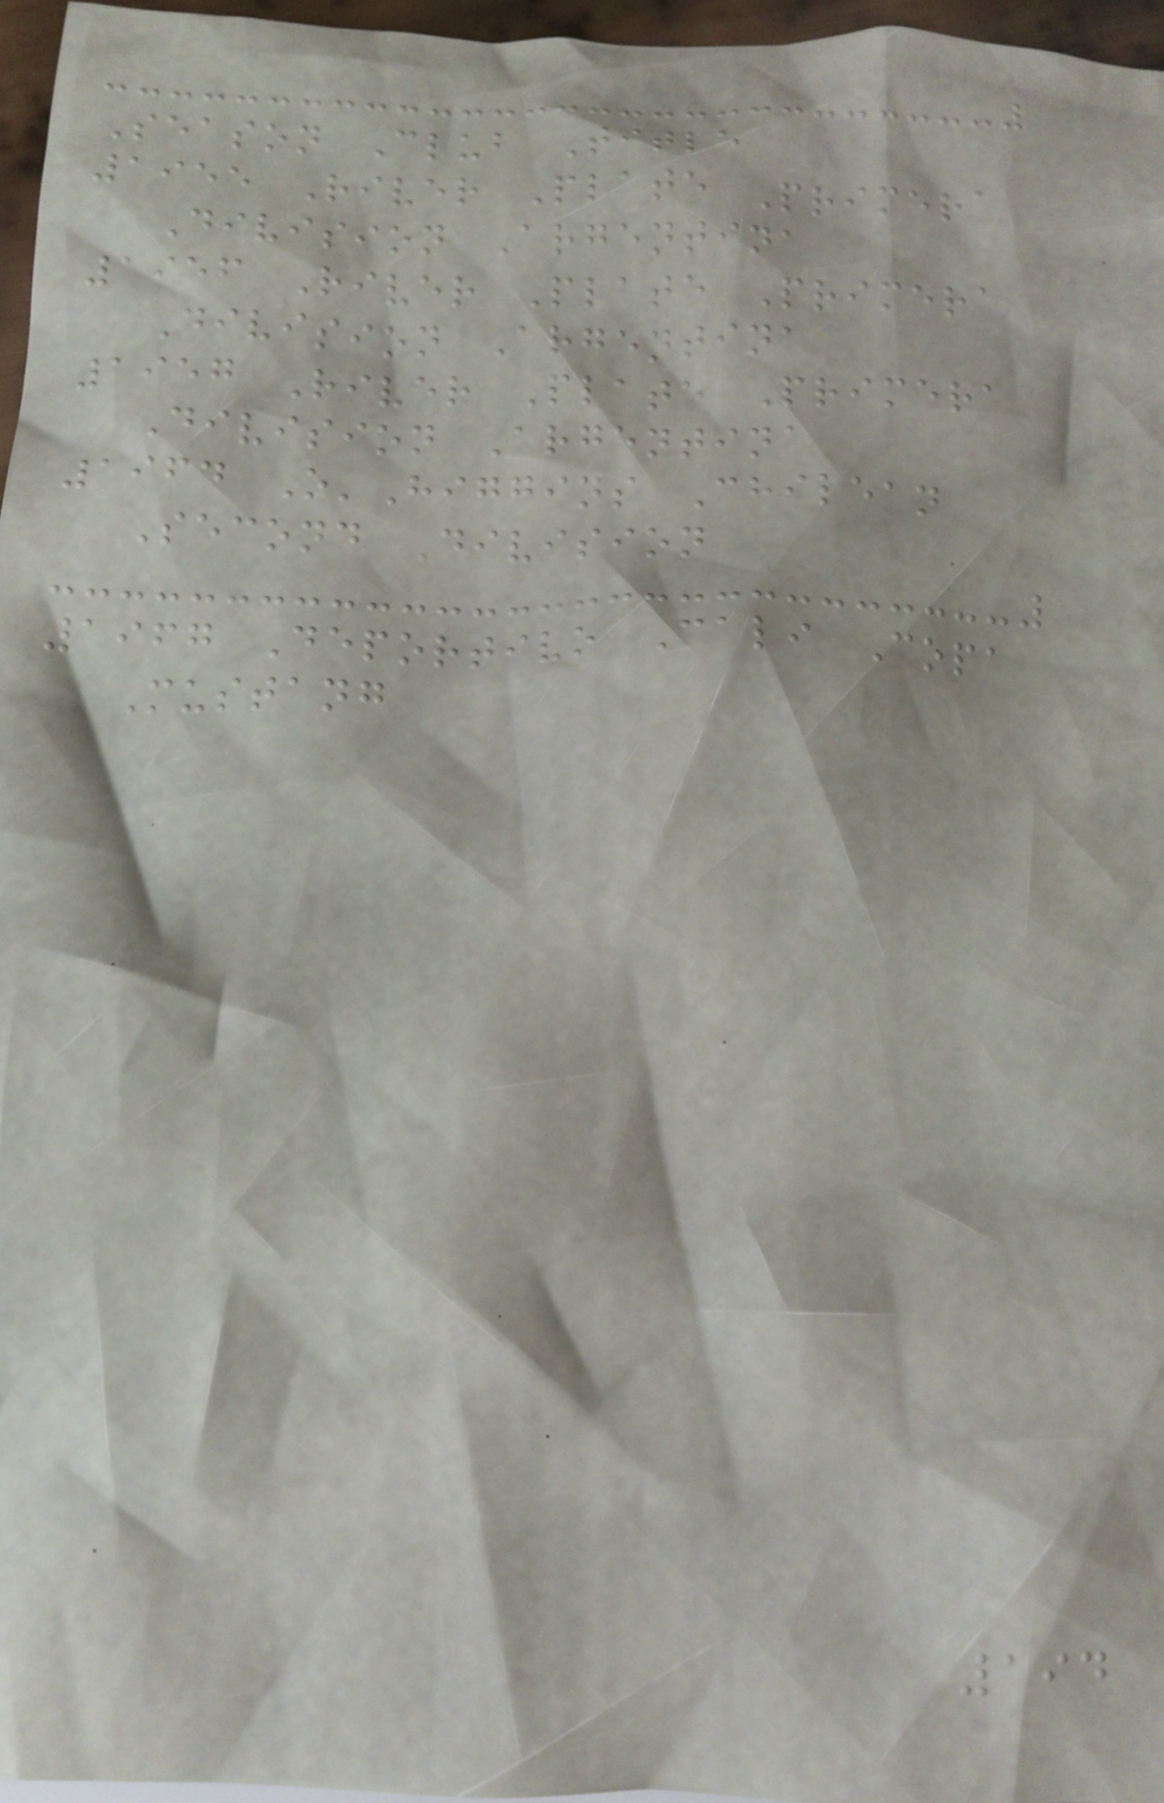Season Club Title
1955 River Plate Primera
Division Argentina
1956 River Plate Primera
Division Argentina
1957 River Plate Primera
Division Argentina
1964 O'Higgins Chilean
Second Division
1967 Deportivo Cali Copa
Mustang
194
